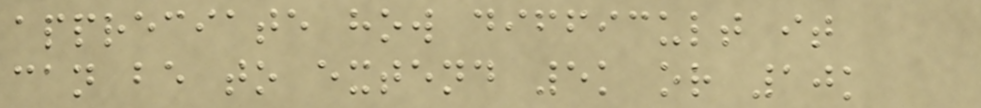appreciate how difficult it
can be to extend 5k or 10k
